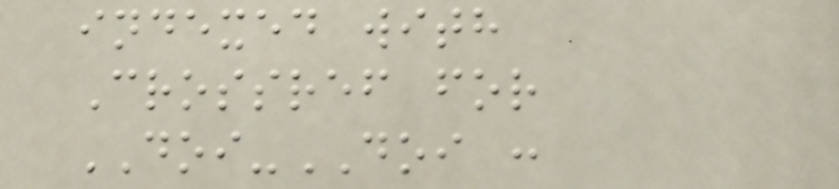indexed with
Crossref for
DOI-DOI :
